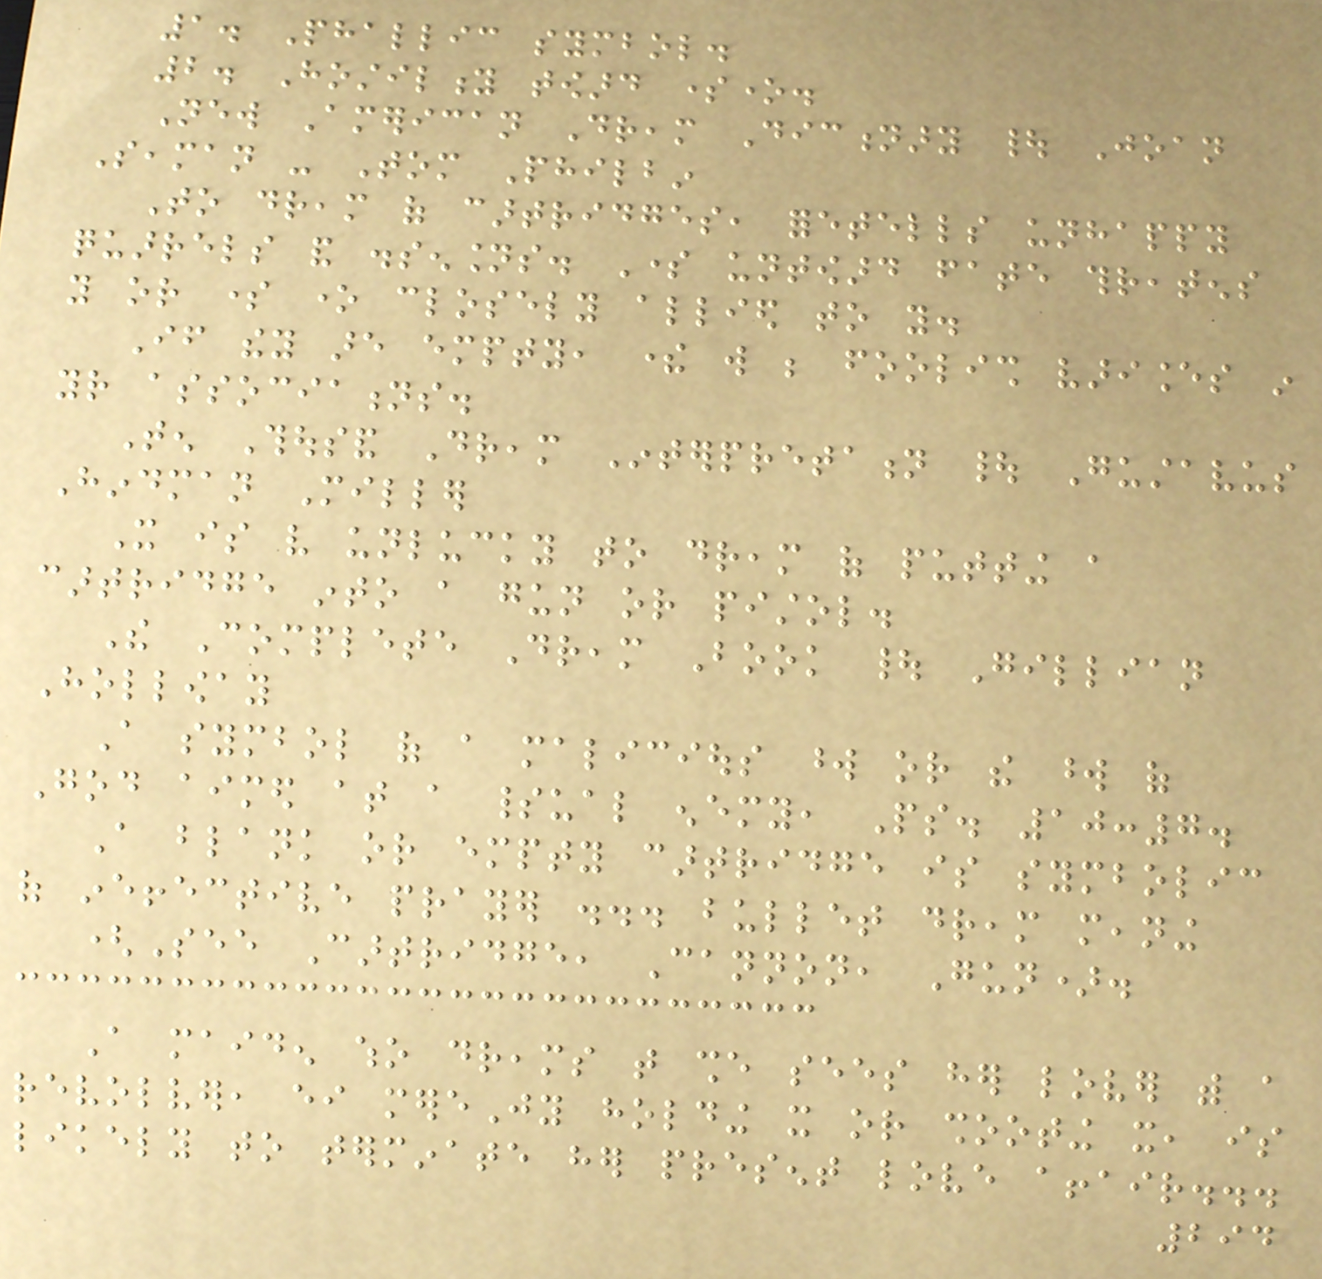1. Phallic symbol.
2. Hostility toward someone.
New American Dream Dictionary | Joan
Seaman - Tom Philbin
To dream of cartridges, foretells unhappy
quarrels and dissensions. Some untoward fate threatens
you or some one closely allied to you.
If they are empty, there will be foolish variances in
your associations.
Ten Thousand Dream Interpretation | Gustavus
Hindman Miller
It is very unlucky to dream of putting a
cartridge into a gun or pistol.
The Complete Dream Book | Gillian
Holloway
A symbol of a malicious word or the word of
God aimed at a spiritual enemy, Ps. 10:7.
A blank or empty cartridge is symbolic
of ineffective prayer ... bullet dream meaning
(See Cartridge, Cannon, Gun).
A maiden who dreams that she sees her lover with a
revolver, either mereJy holding it or shooting it, is
likely to terminate her present love affair...
294
